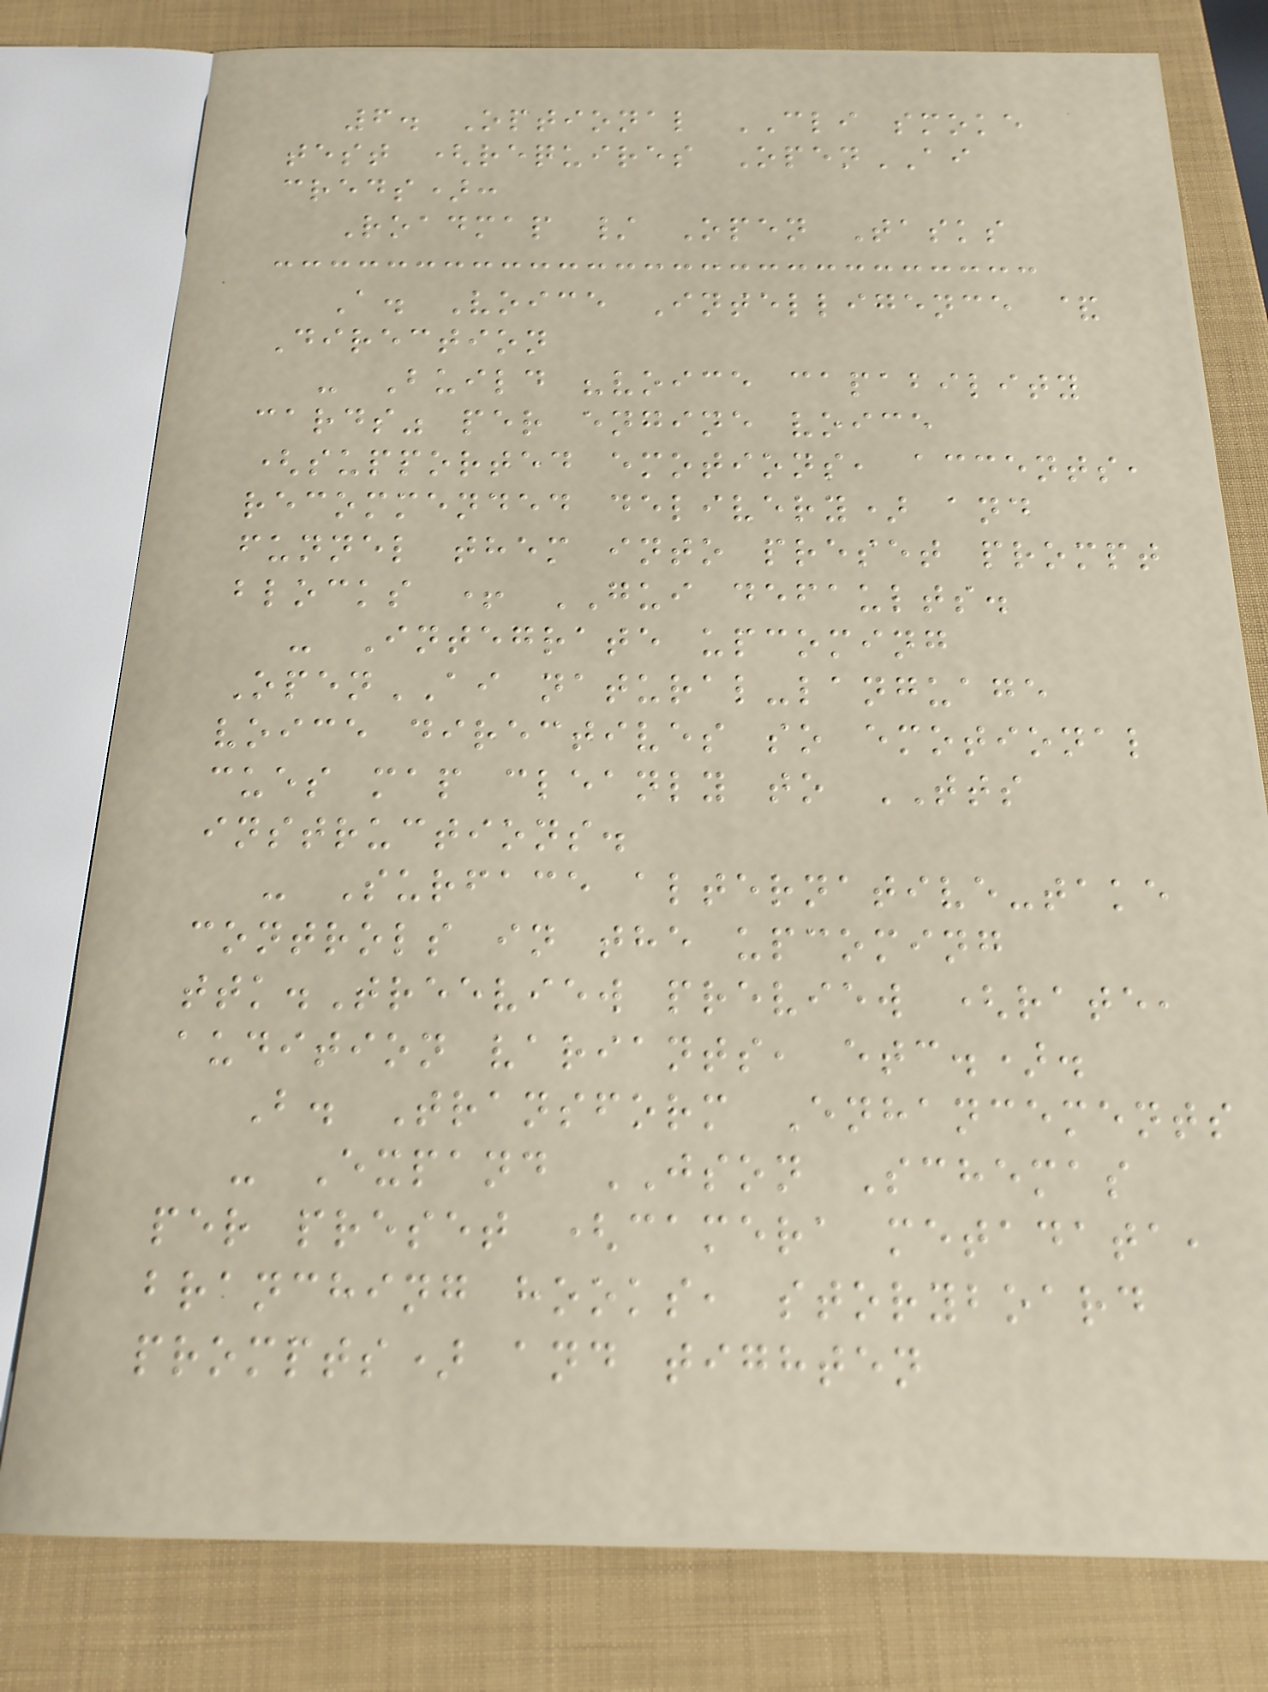6. Optional CLI smoke
test (requires OpenAI
creds):
Roadmap / Open Tasks
A. Voice Intelligence &
Direction
- Build "voice capability
cards" per engine voice
(supported emotions, accents,
recommended delivery) and
funnel them into preset prompt
blocks + GUI defaults.
- Integrate upcoming
OpenAI natural-language
voice directives so emotional
cues map cleanly to TTS
instructions.
- Surface alternative-take
controls in the upcoming
ttk.Treeview preview (rate,
audition variants, etc.).
B. Transform Enhancements
- Expand JSON Schemas
per preset (camera metadata,
branching hooks, storyboard
prompts) and tighten
